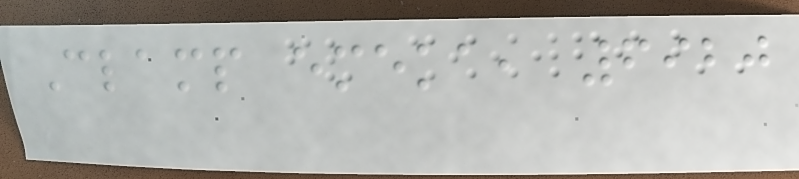Clamp emeka, 6920
